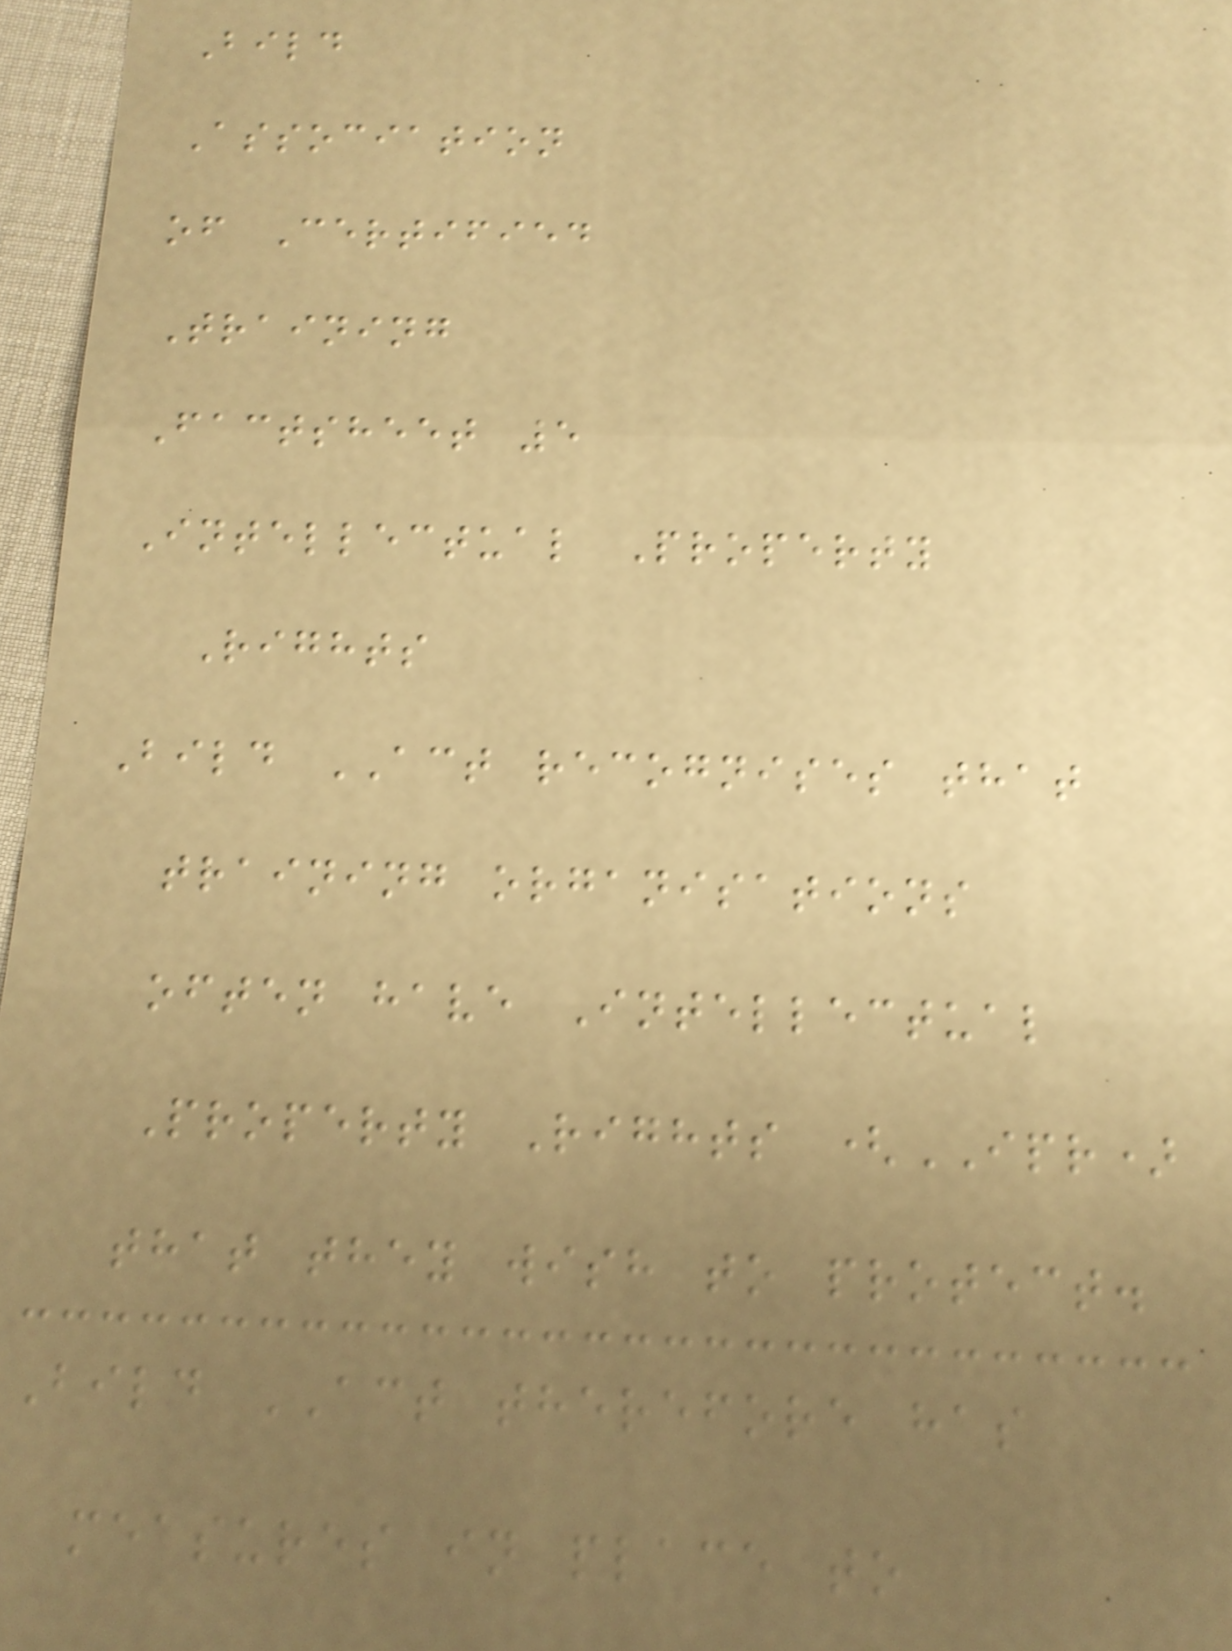Bild
Association
of Certified
Training
Factsheet 5
Intellectual Property
Rights
Bild ACT recognises that
training organisations
often have Intellectual
Property Rights (IPR)
that they wish to protect.
Bild ACT therefore has
measures in place to
